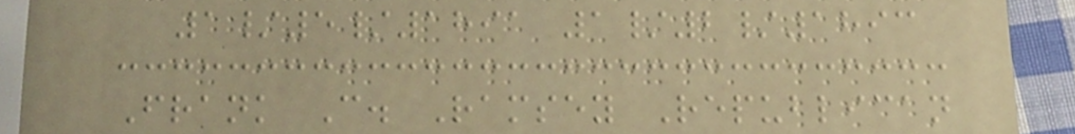1/5/1891 1/2/1893
Frank C. Ramsey Republican
